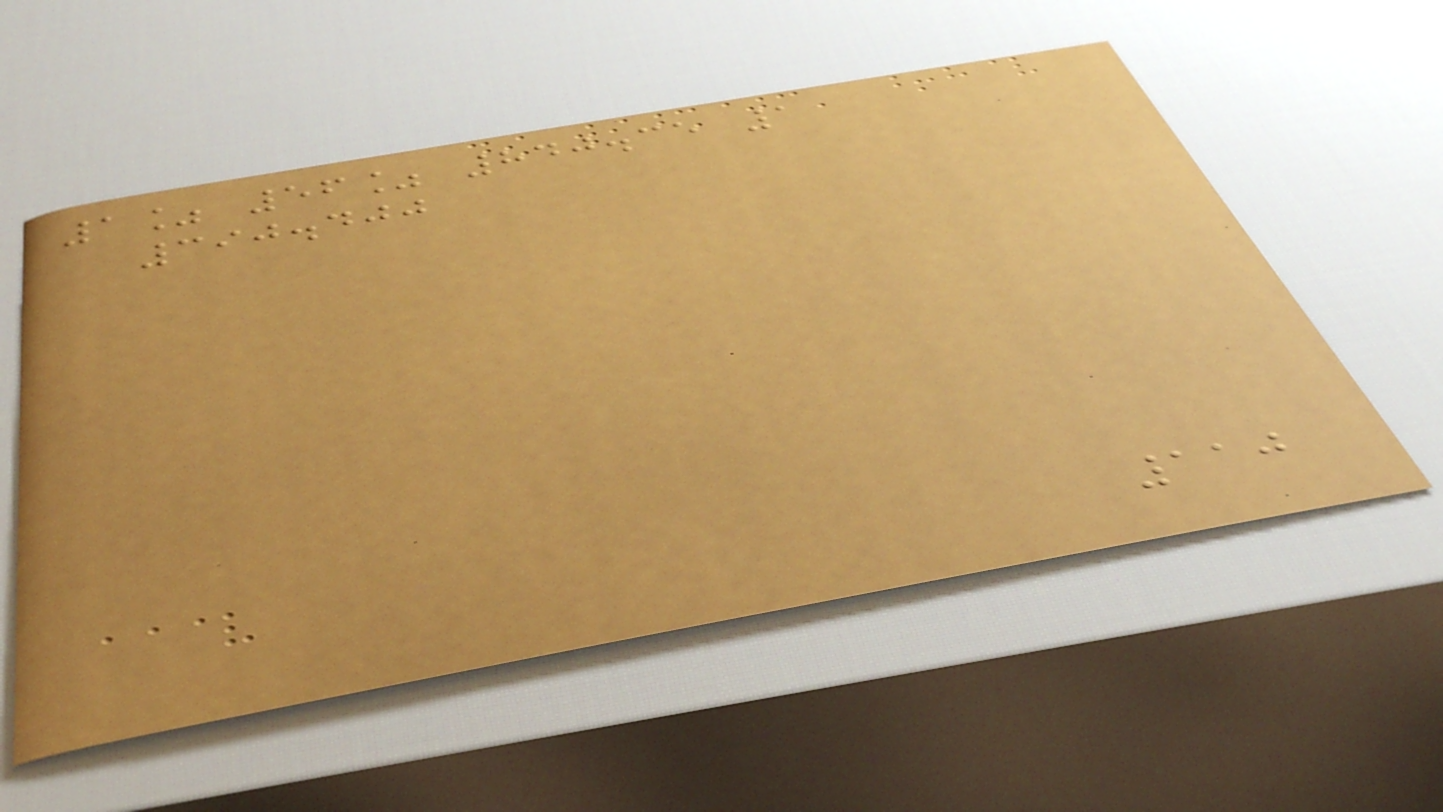1% 56% 840.35 1
390.400
110
